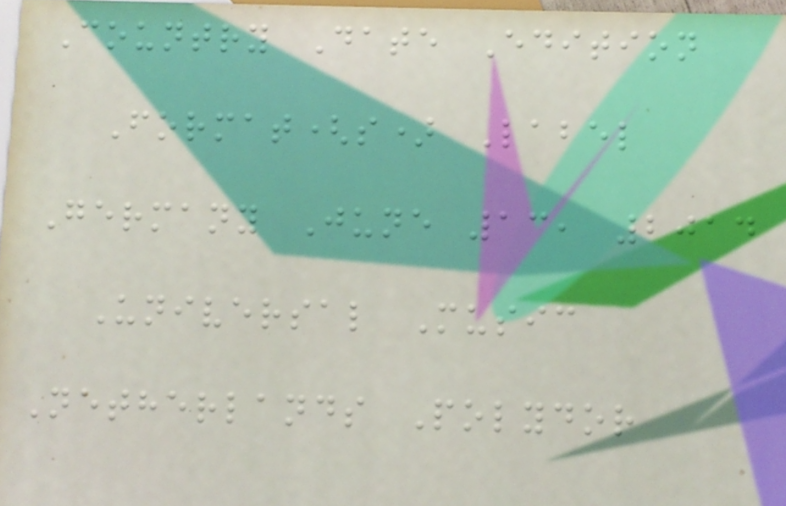Country Date Edition
Format(s) Label
Germany June 13, 2014
Universal Music
Netherlands Polydor
